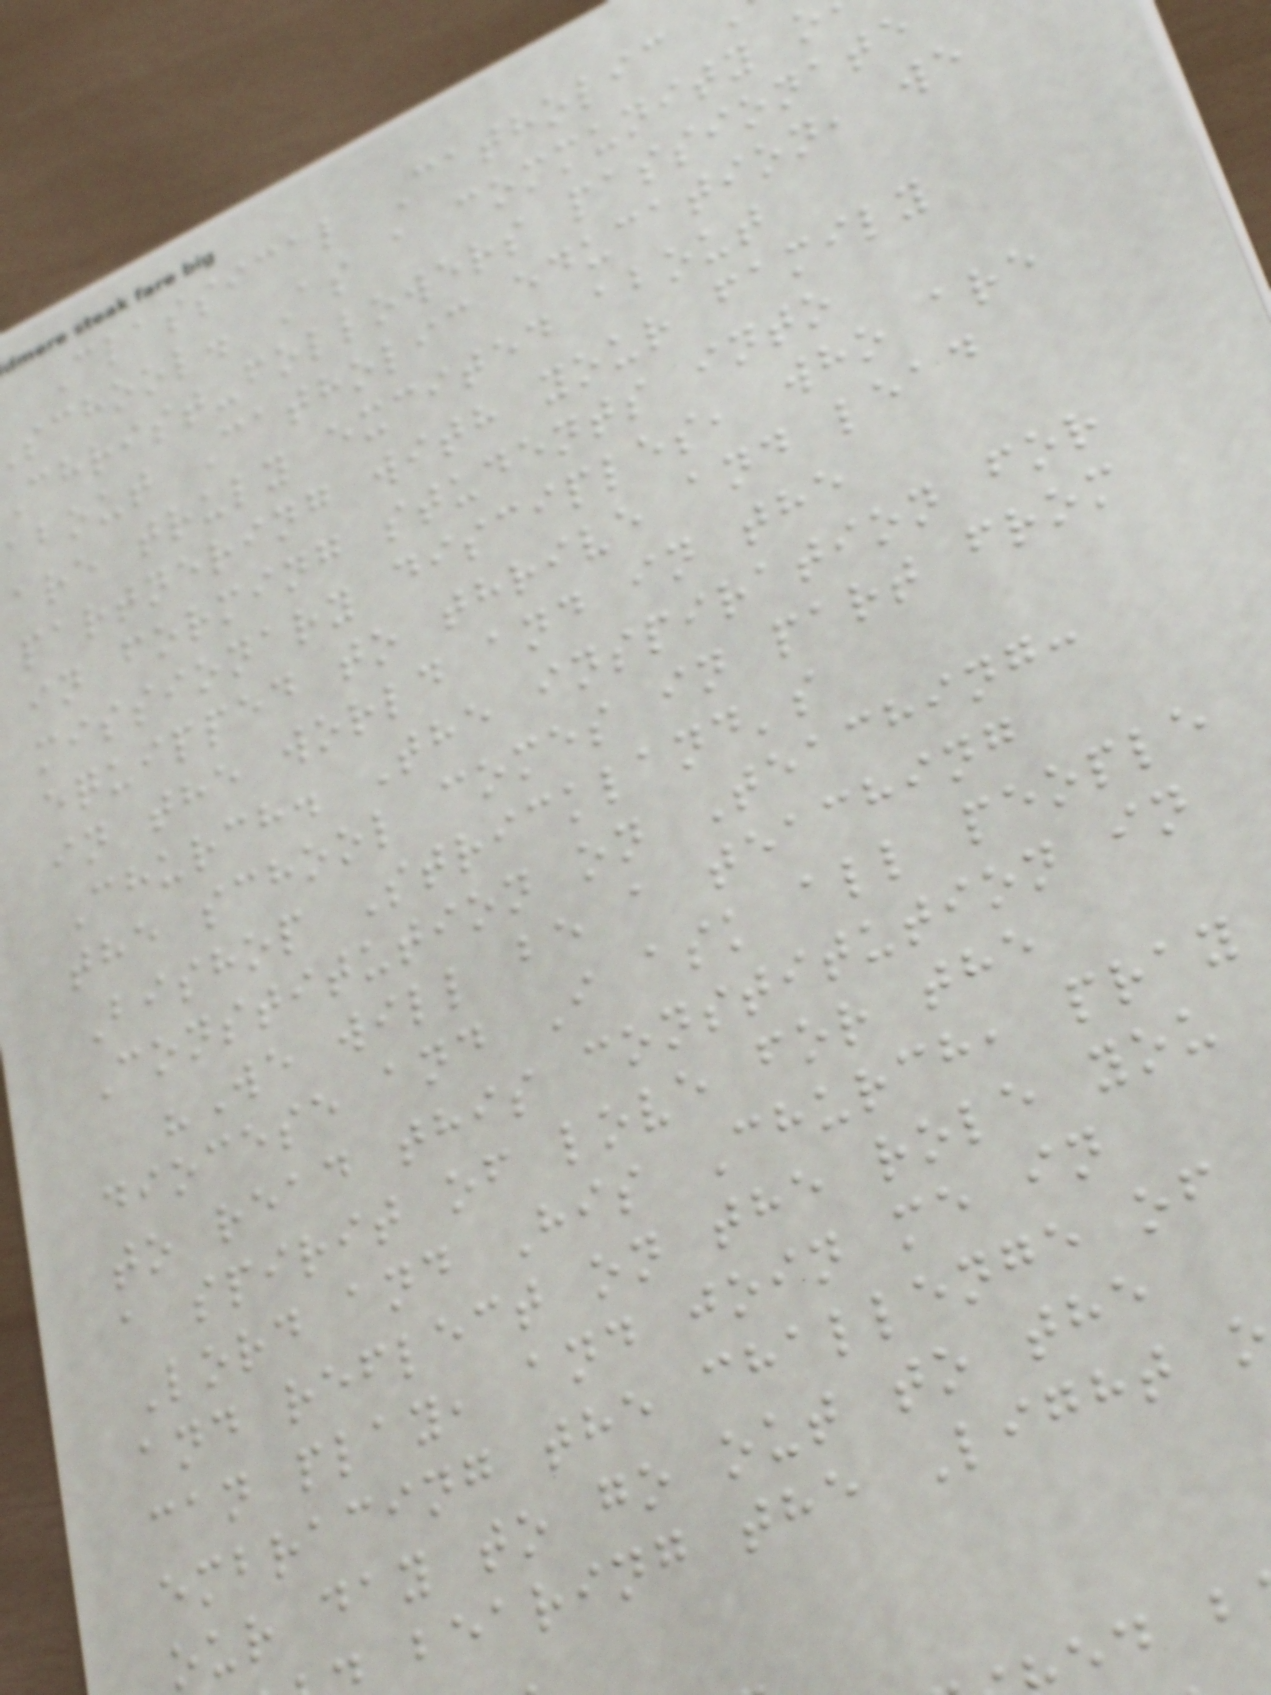Classical Catholic
school. As a community o
christ-followers passionate
about Catholic education, we
are truly excited about
partnering with your family
in forming students into
missionary disciples, who are
equipped to thrive and lead
in the world and in the
Church. The inspiration for
the school comes in part from
Bishop Strickland's
Constitution on Teaching:
"We will be a teaching
diocese and I ask all people
to read this constitution in
a spirit of love for the
Lord and His Church, pray
and reflect on the role you
can play, and join me in
embracing the challenge of
our day to go out to the
bearing the Light
